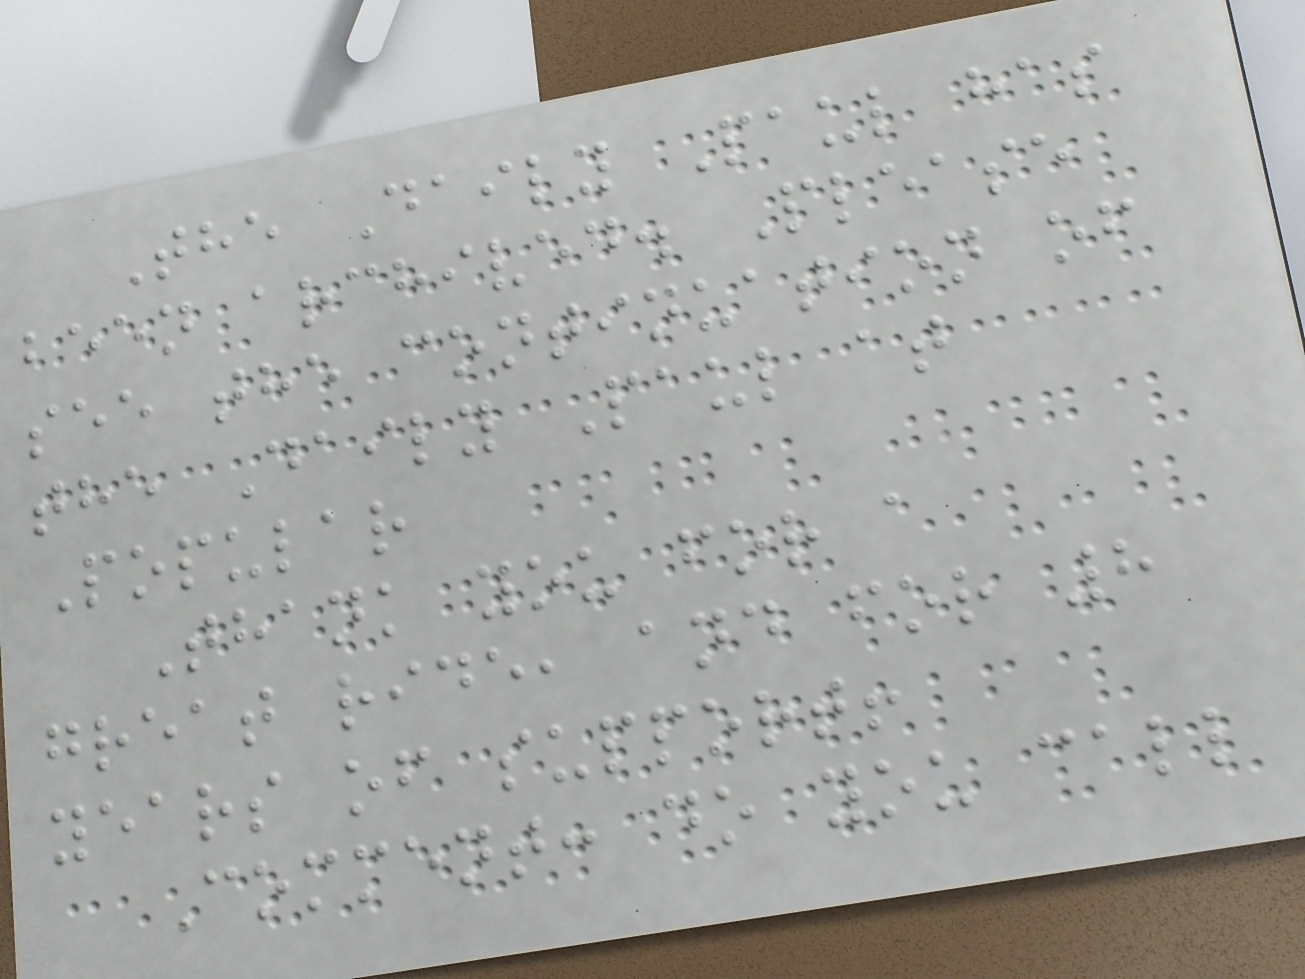The Daily Paul has
been archived. Please
see the continuation of
the Daily Paul at
Popular
Thank you for a
great ride, and for 8
years of support!
Comment: do you call
